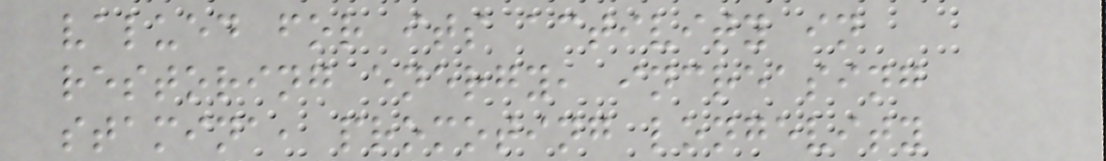valued for its activity in
restoring energy, increasing
stamina, promoting longevity
